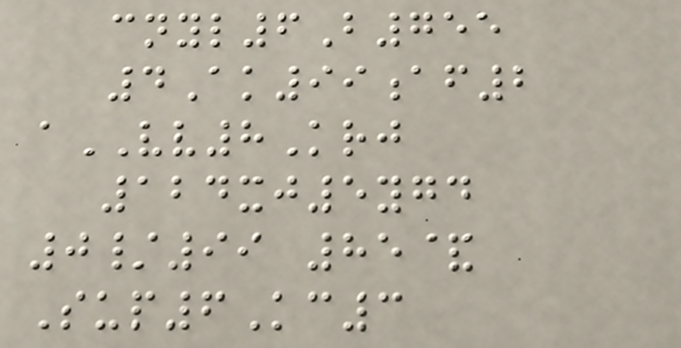cnyl6B755
4Ak99af2
aVV8Krj
124xj5ygd
0/99 85&
Sup6Kc3
